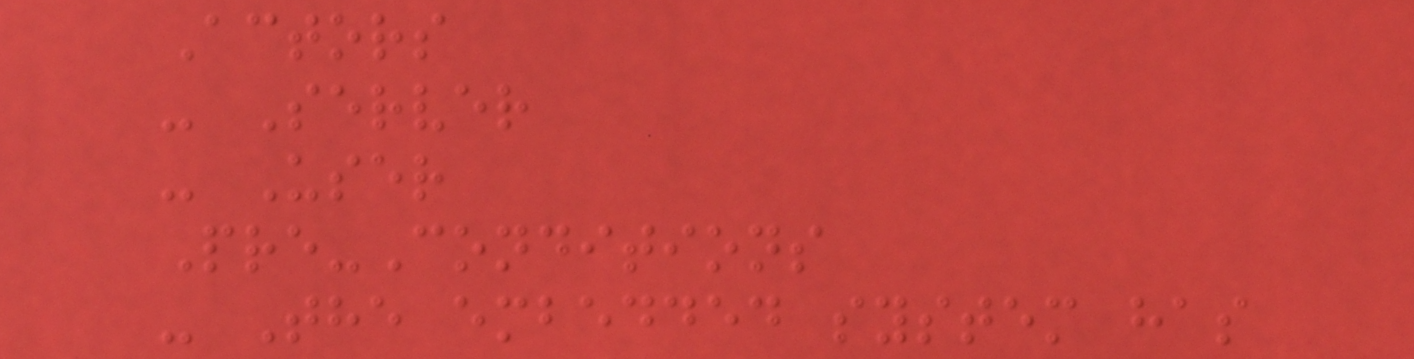Actors
- Server
- User
Pre-Conditions
- The embedded system has
